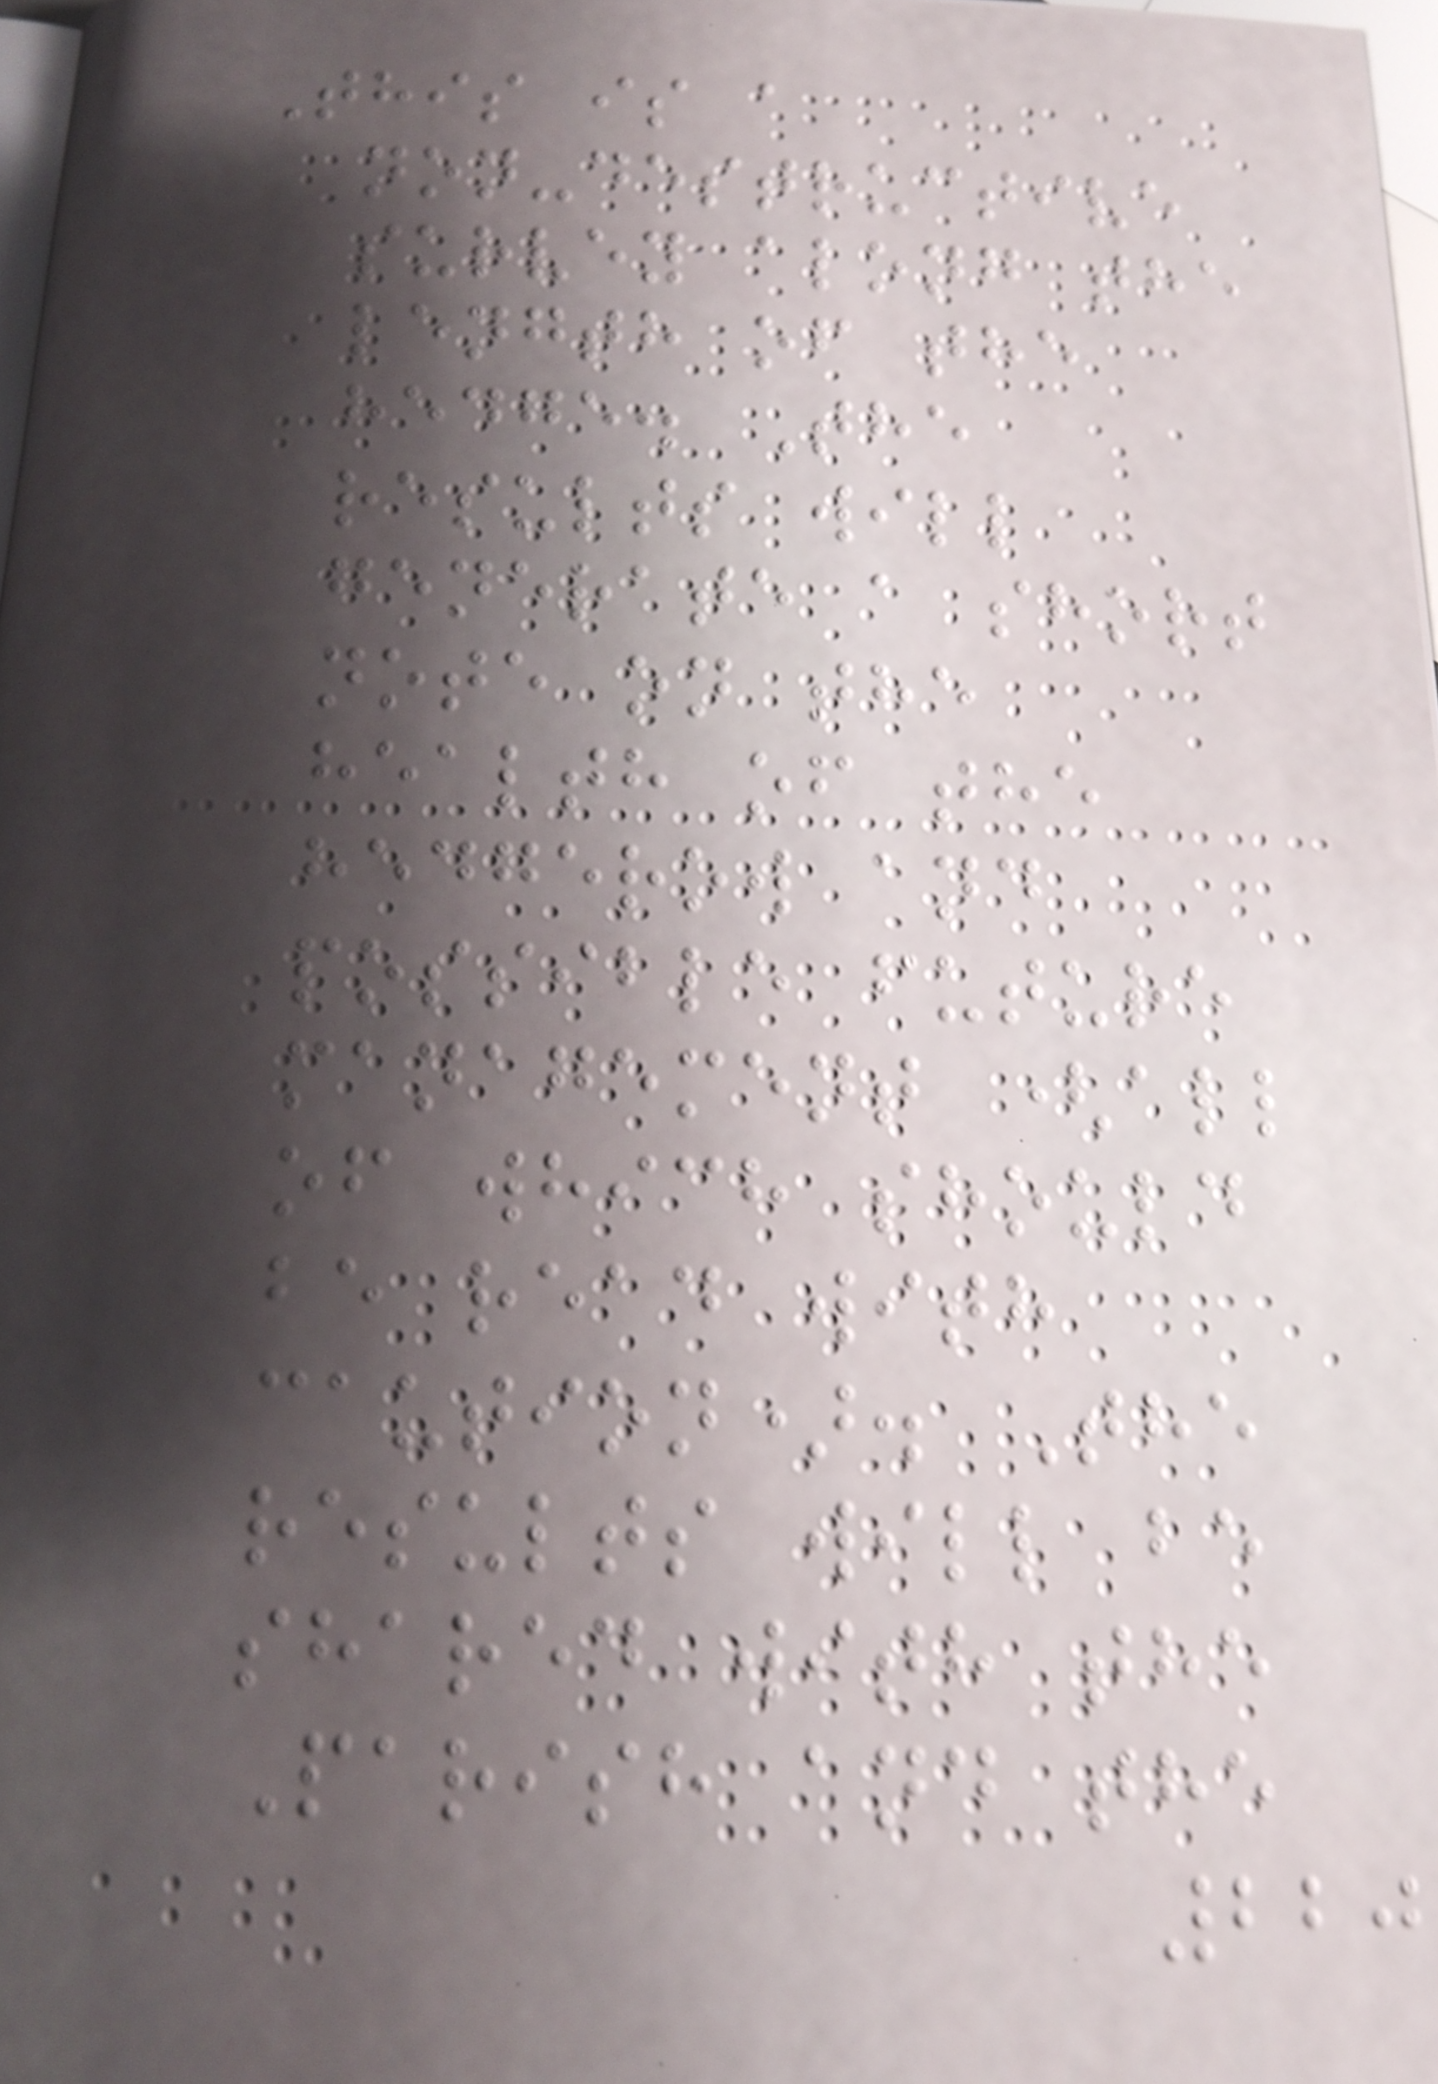This is a
non-destructive
survey along the
length of the
hedge. The
results will
generate a short
note on the
health of the
hedgerow and
possible future
management (all
of which should
be read with
caution). The
results will be
shared with the
Parish and the
220
